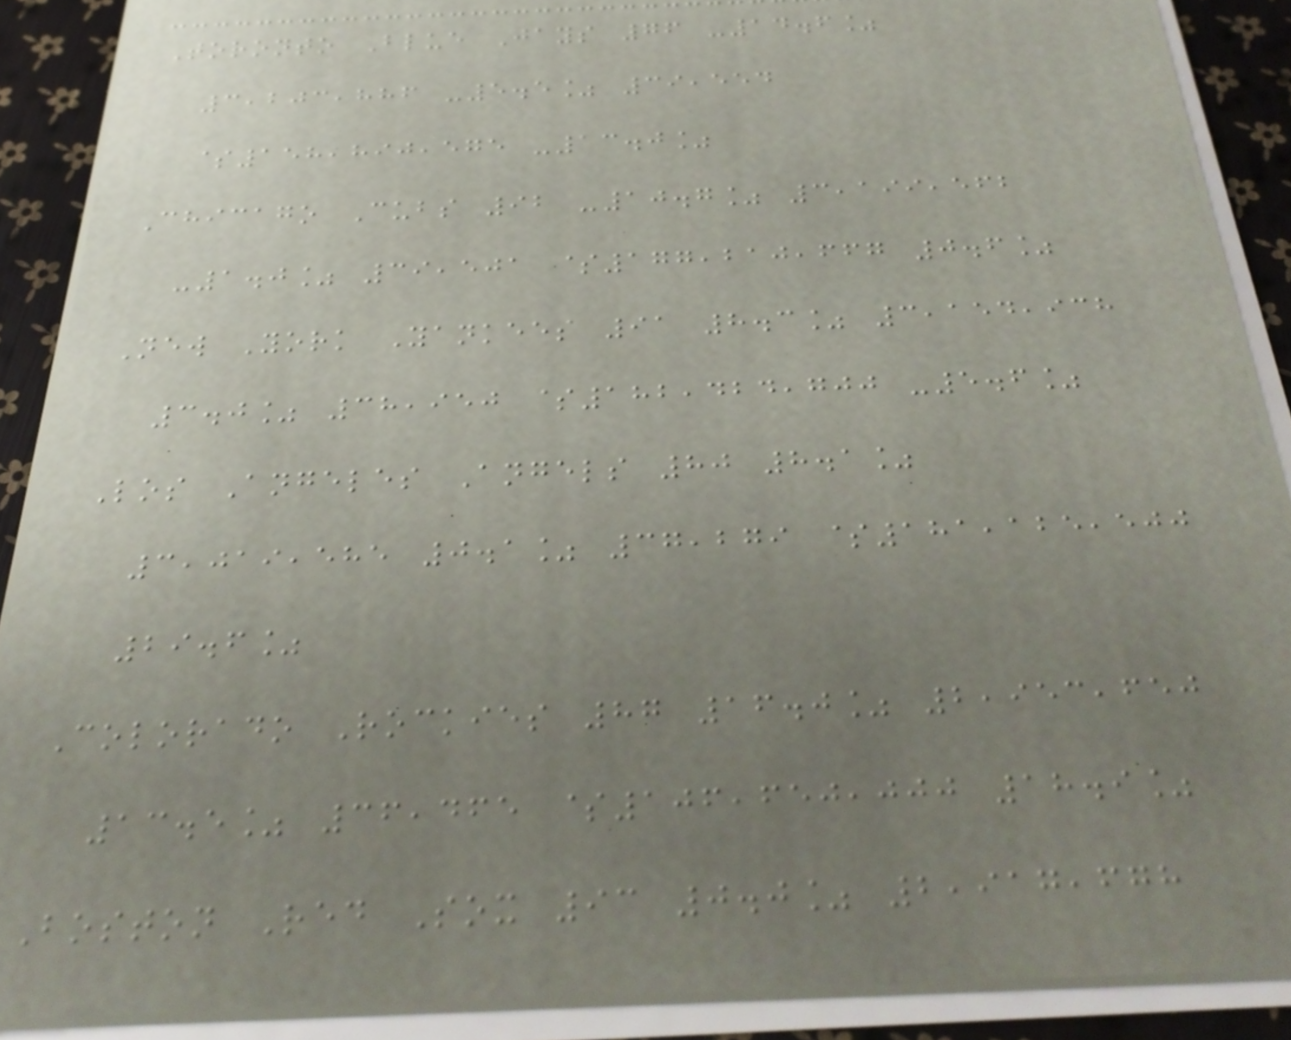Toronto Blue Jays 76 -14.6%
3,203,886 -5.5% 39,554
$158,890,575 -13.0%
Chicago Cubs 92 -10.7% 3,199,562
-1.0% 39,501 $177,210,667 0.6%
New York Yankees 91 8.3% 3,154,938
3.0% 38,950 $182,424,700 -5.6%
Los Angeles Angels 80 8.1%
3,019,585 0.1% 37,279 $181,125,500
29.6%
Colorado Rockies 87 16.0% 2,953,650
13.5% 36,465 $106,650,000 18.9%
Boston Red Sox 93 0.0% 2,917,678
